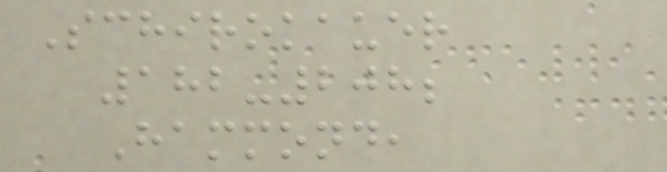Schirokauer
182-208;
Hammond,
